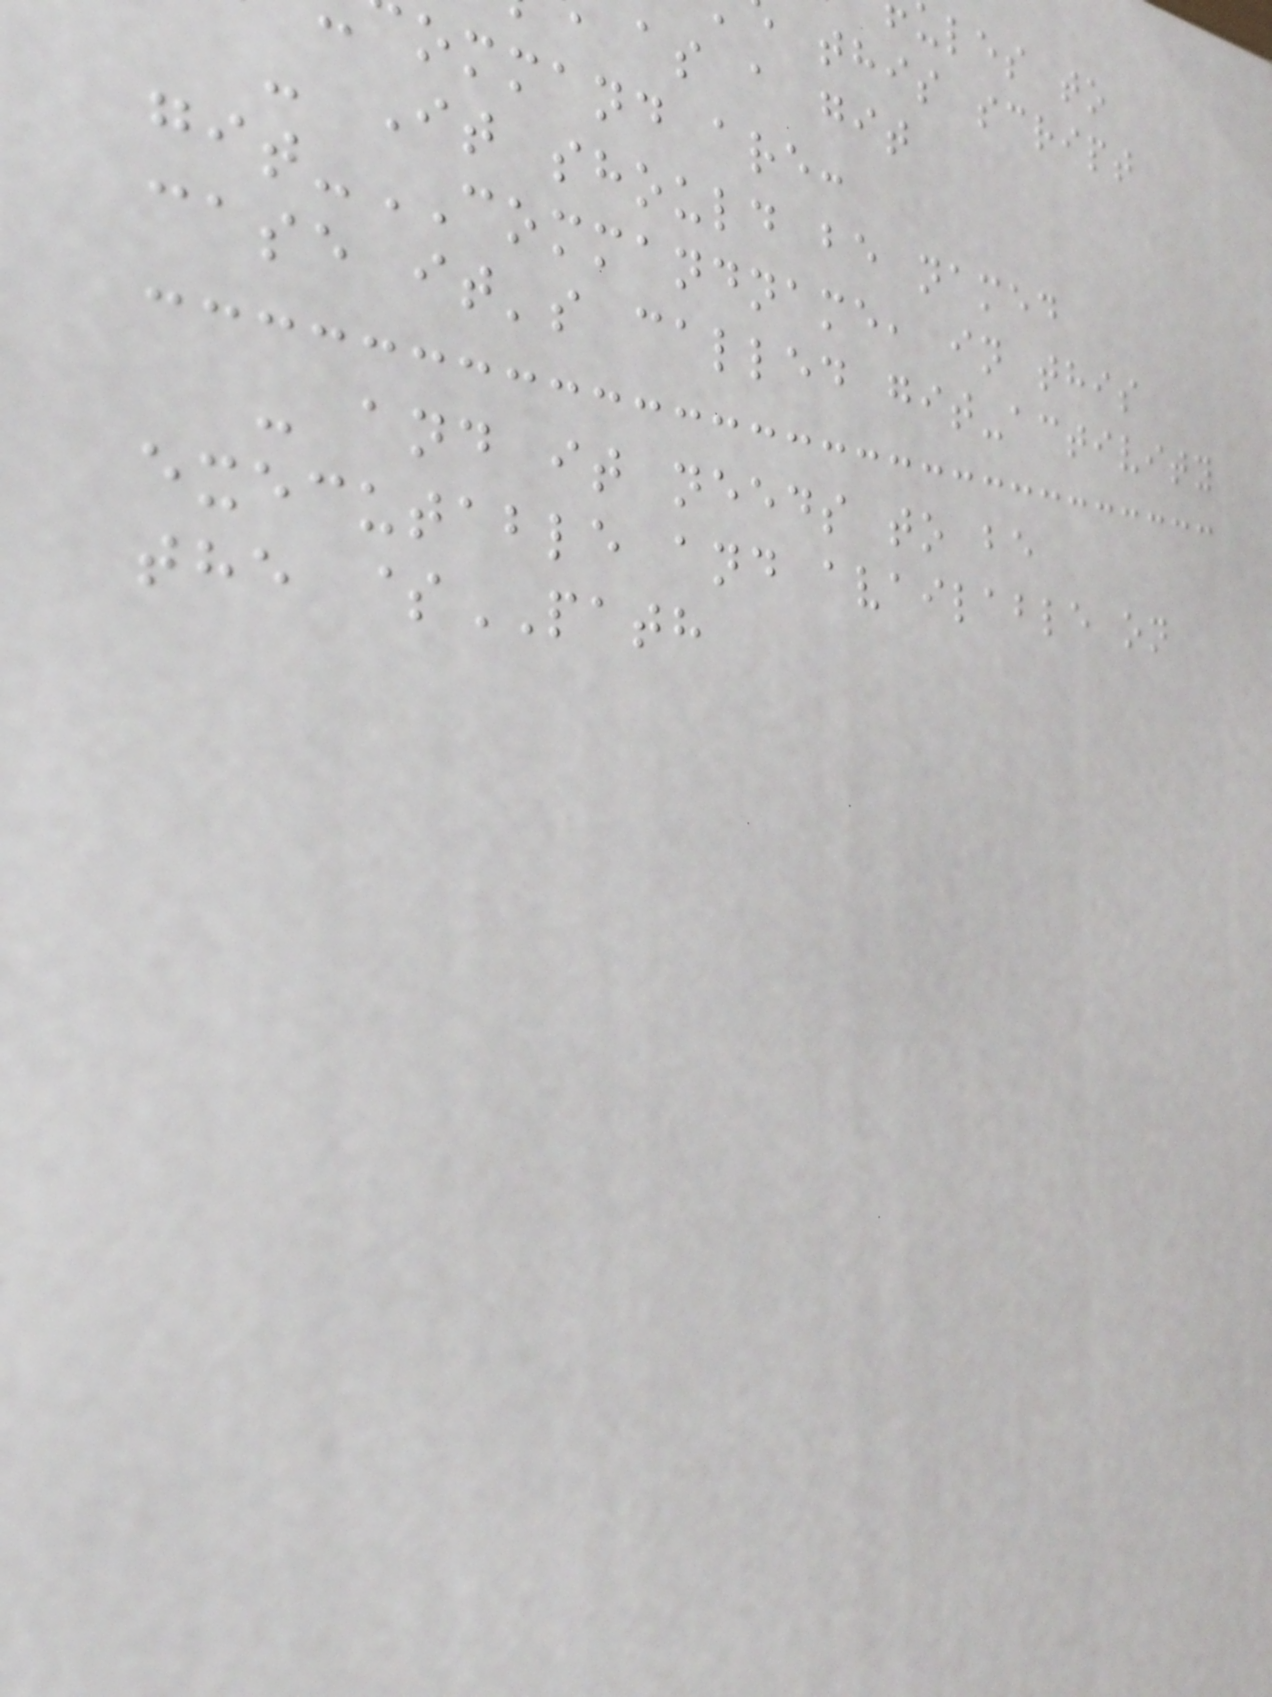ules to
this script
as a git
ommand are:
- It should be named
git-COMMANDNAME, in this
case it's called git-activity
- and it needs to be
executable and available on
the $PATH
